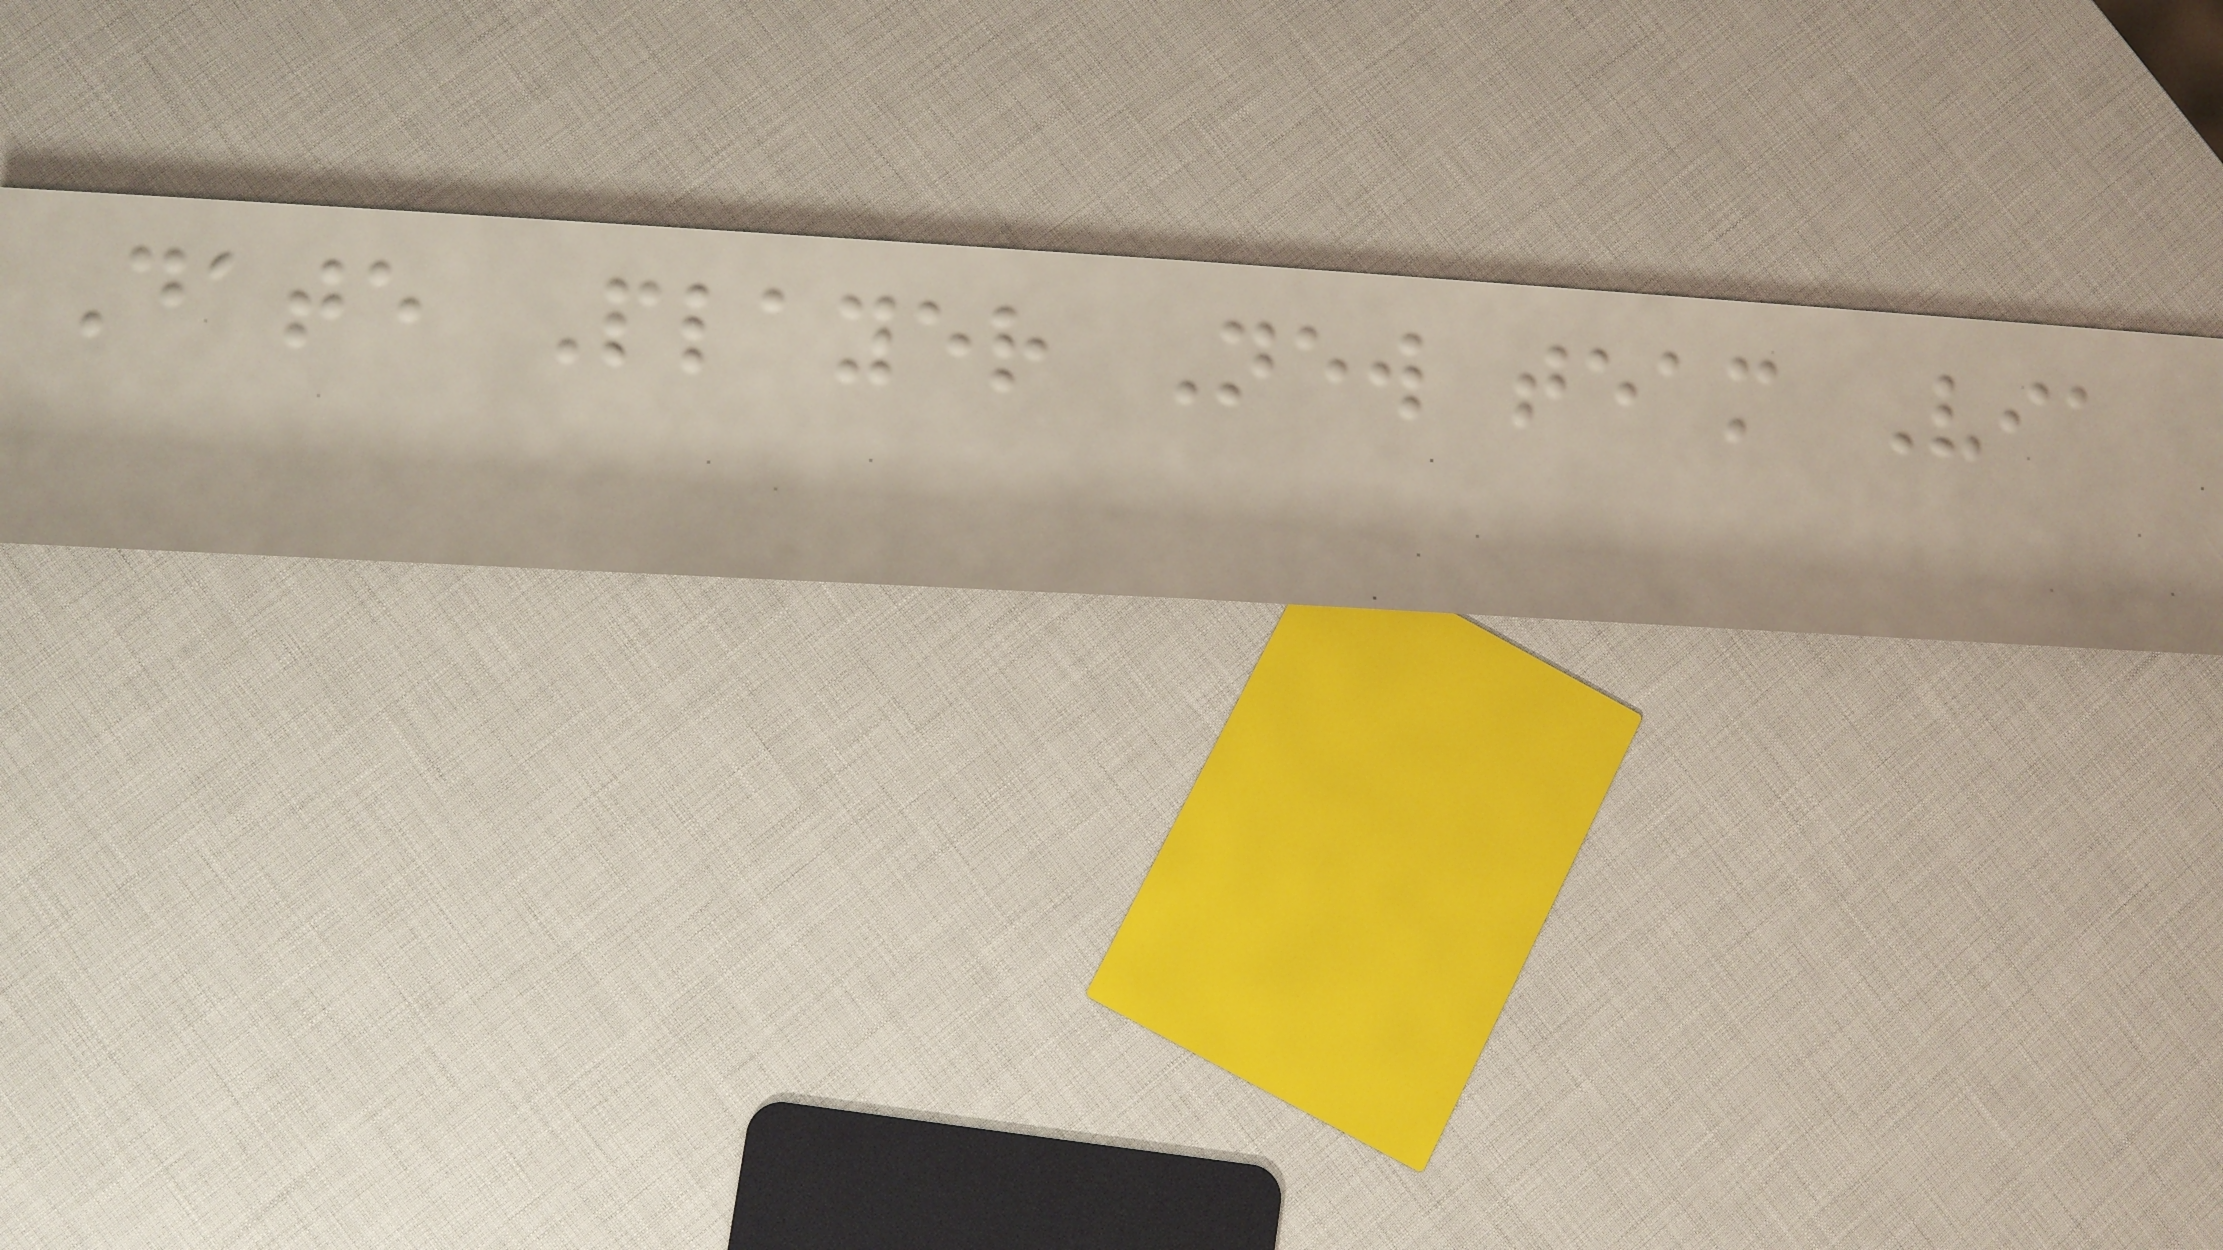Date Player New team Via
